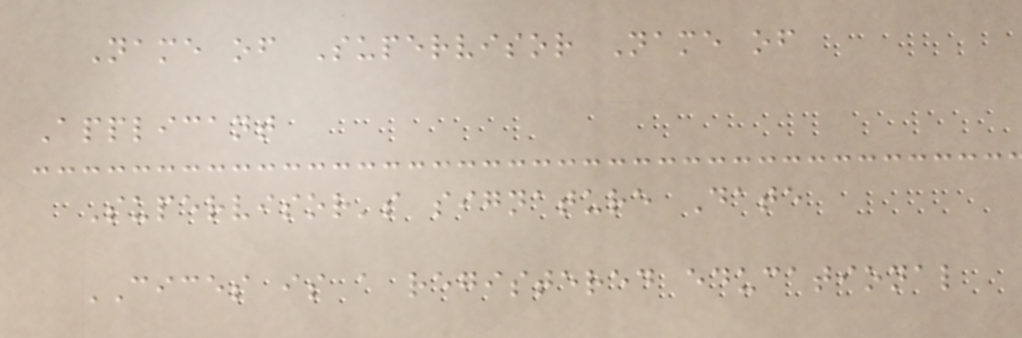Name of Supervisor Name of
Applicant
Supervisor's signature Date
CICES is a registered educational
